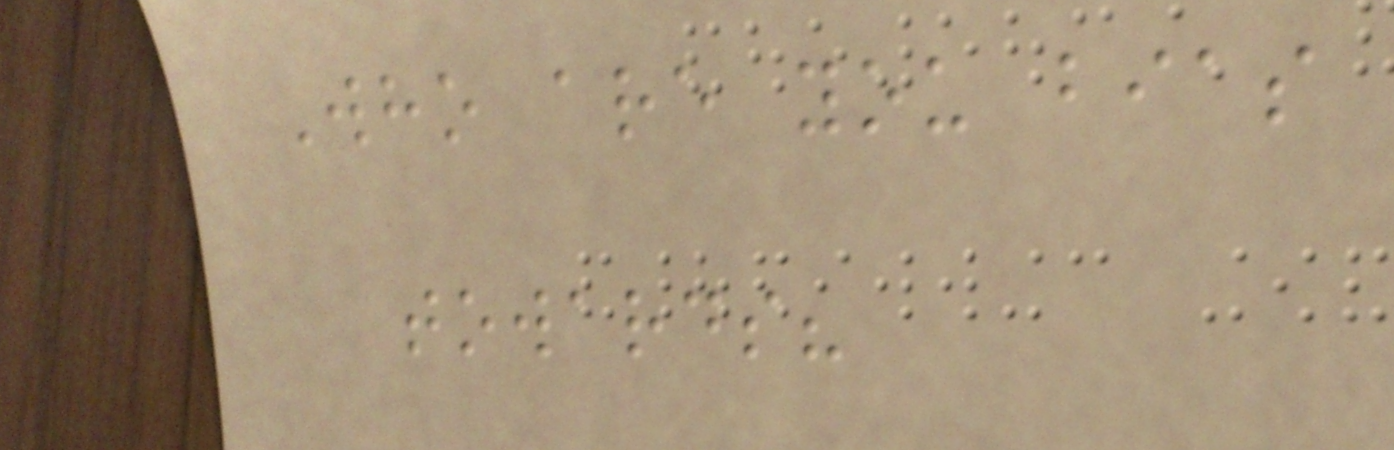Who are you bias
towards?
